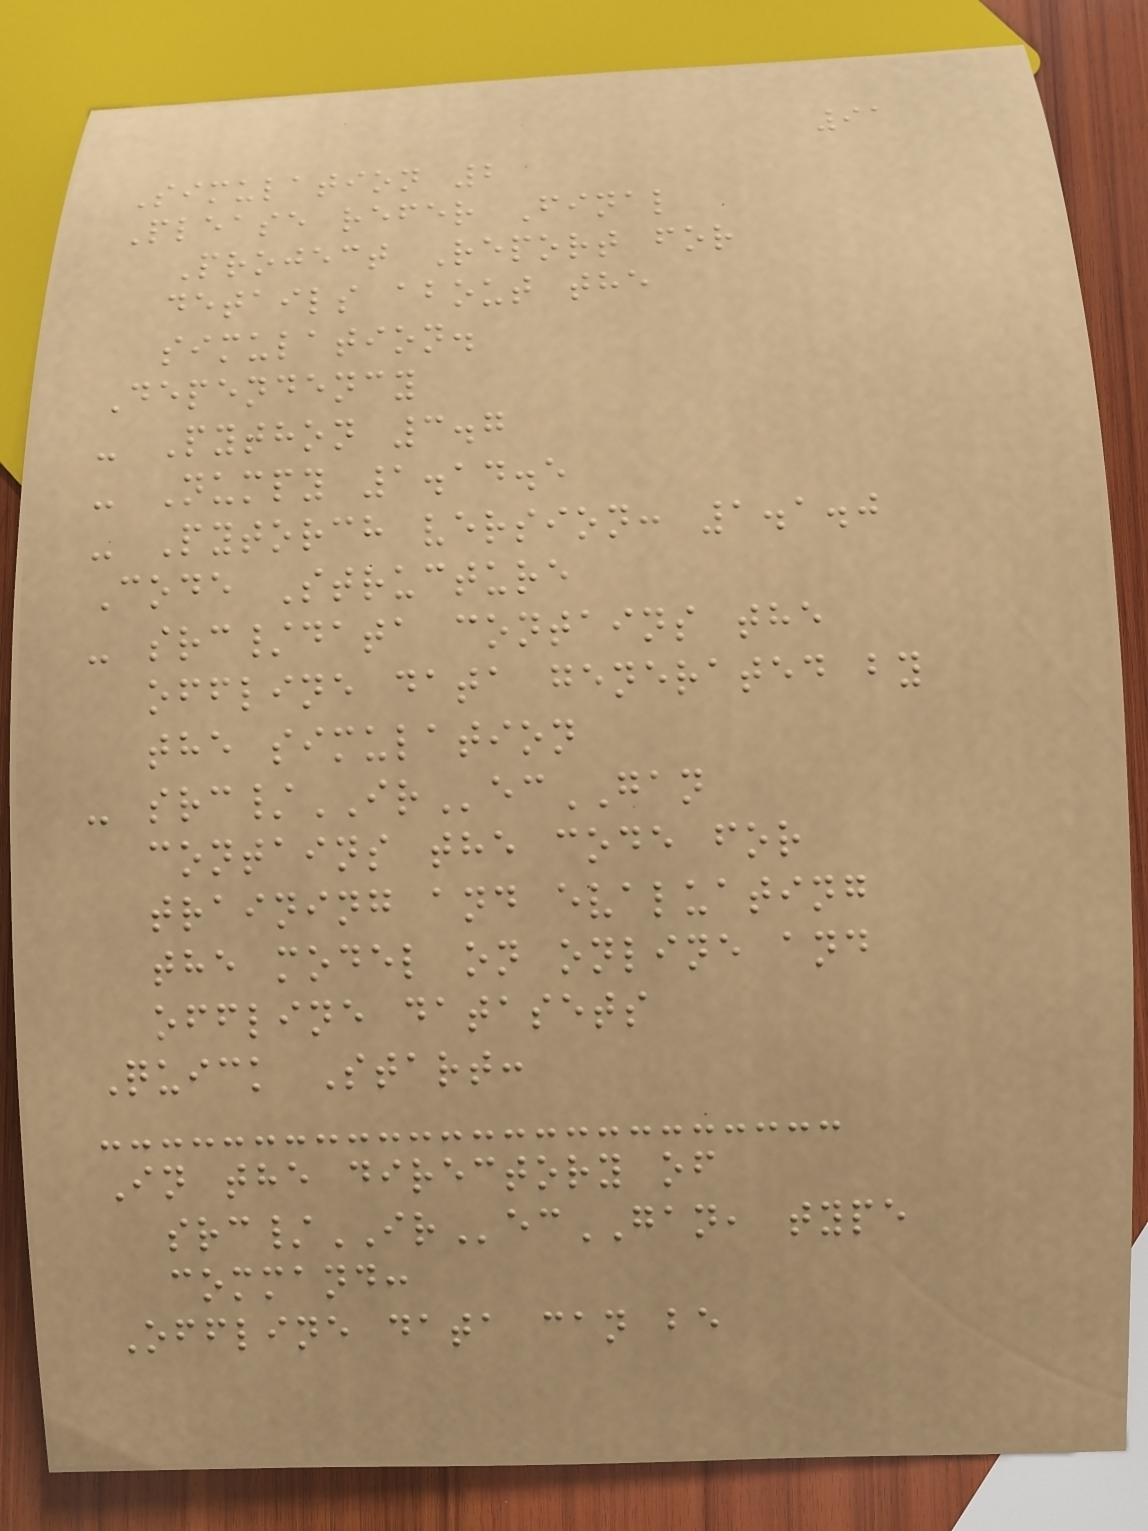91
Simulation 2
Please refer Final
Project Report for
details about the
simulation.
Dependency
- Python 3.7
- Numpy 1.14.5
- Pytorch version: 1.1.0
Code Structure
- src/data contains the
offline data generated by
the simulation
- src/IRecGAN
contains the code for
training and evaluating
the model on online and
offline datasets
Quick Start:
In the directory of
src/IRecGAN, type
command:
Offline data can be
